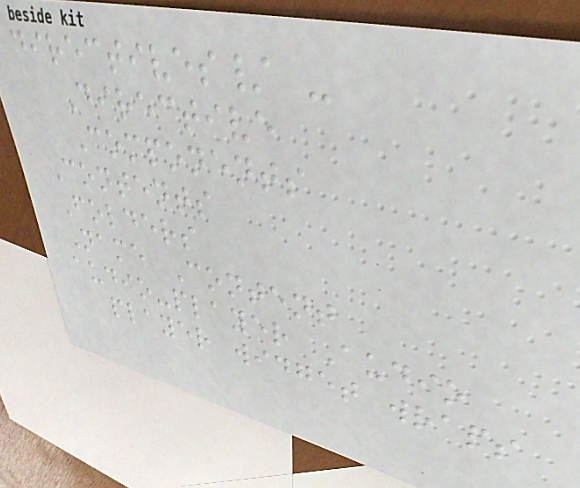directives/ -
Directive
Components
Contents
Folders
Name Content
audio-player Audio
player widget wraps
